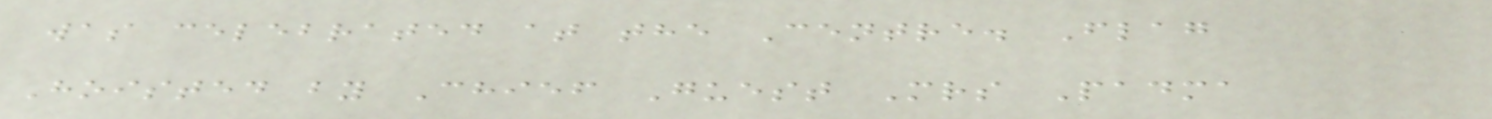was celebrated at the Centre. Flag
Hoisted by Chief Guest Mrs Padma
